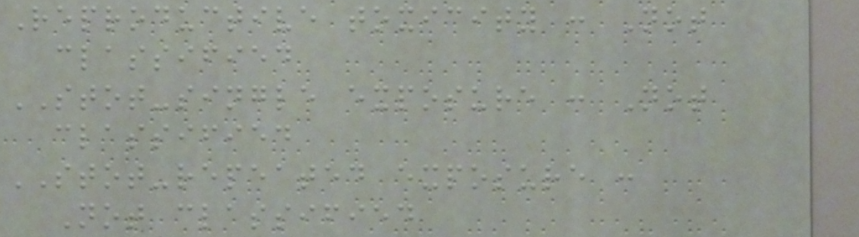Reproductive toxicity : Not
classified
STOT-single exposure : Not
classified
STOT-repeated exposure :
Not classified
